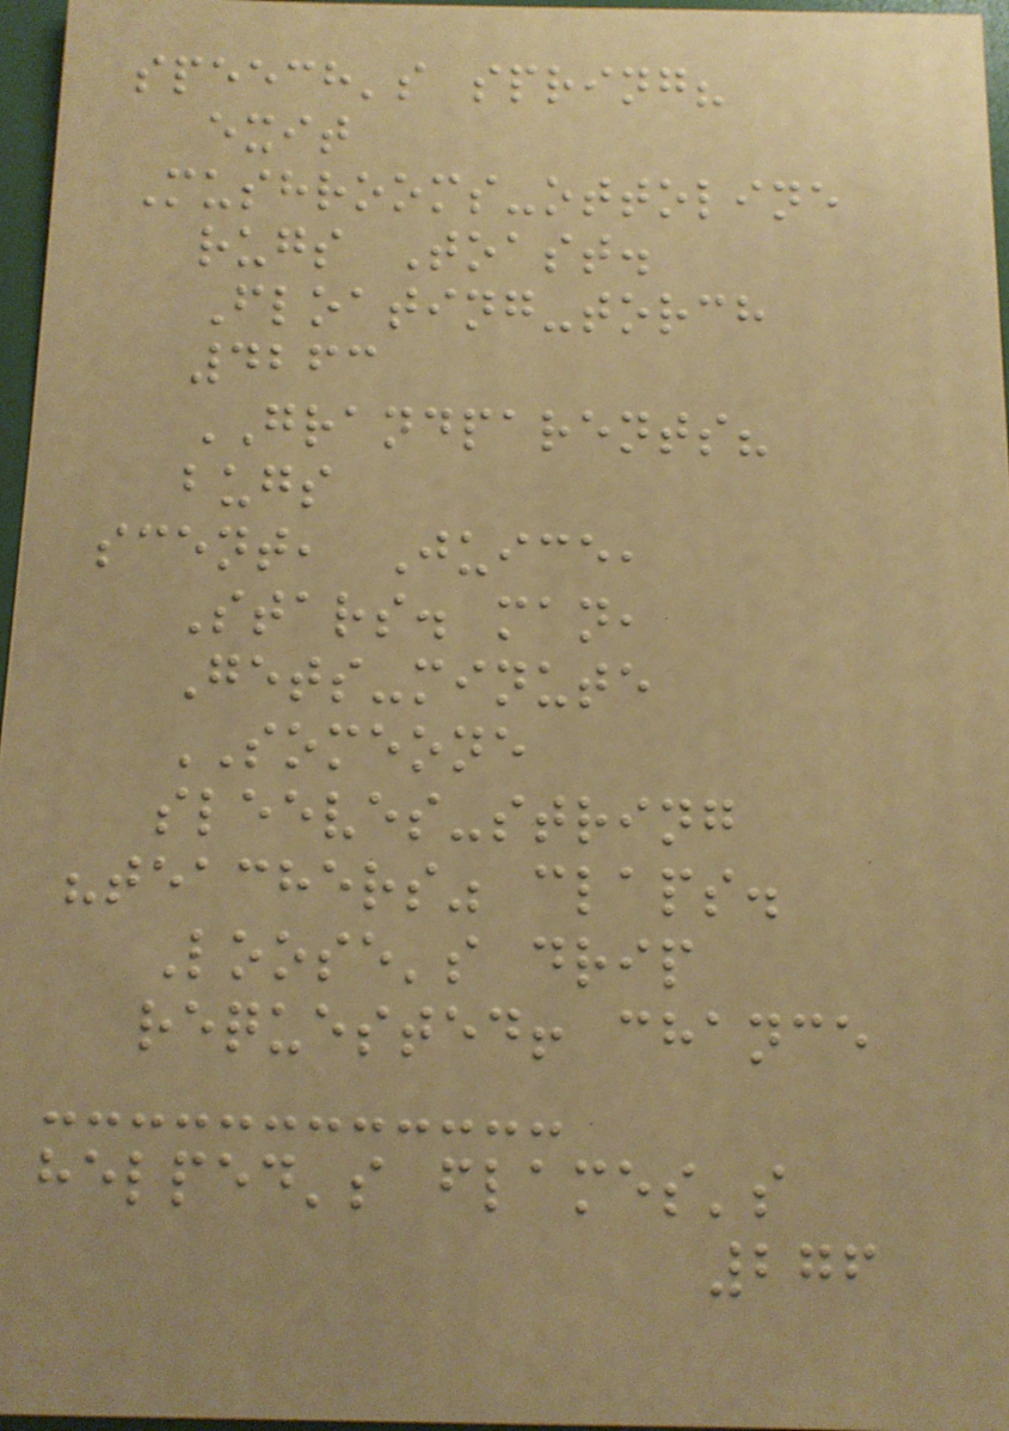speech's spring?
exit
Mushrooms-ottoline
rugs Toast.
Floating-torch
4263
GRANDPARENTS?
bugs
scent, Juice,
Stars. man,
Gets-minute
SOMEONE
sleeves-string
"teachers" claps.
Loose's drip
requested! chance
helped's flames's
276
